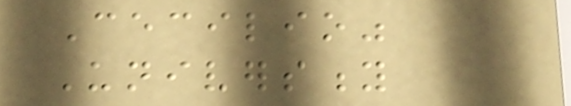Cecilio"
University
